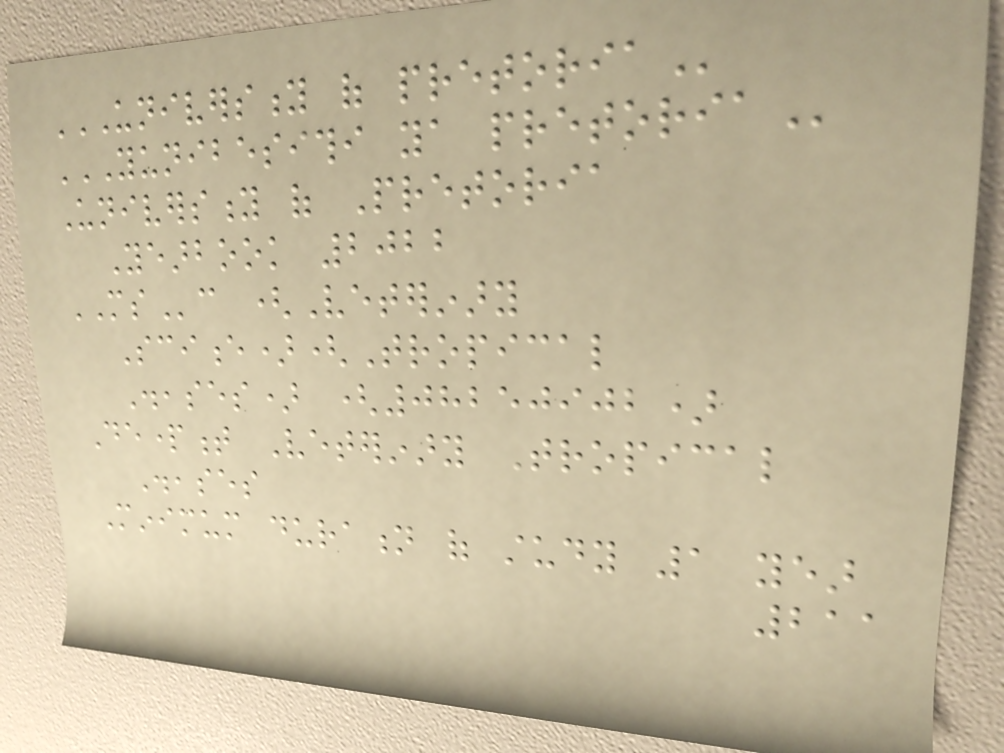UNIVERSITY OF PRETORIA
YUNIBESITHI YA PRETORIA
University of Pretoria
Yearbook 2022
MSc (Veterinary
Science)(Tropical
Diseases) (08250902)
Department Veterinary Tropical
Diseases
Minimum duration of study 1 year
211
